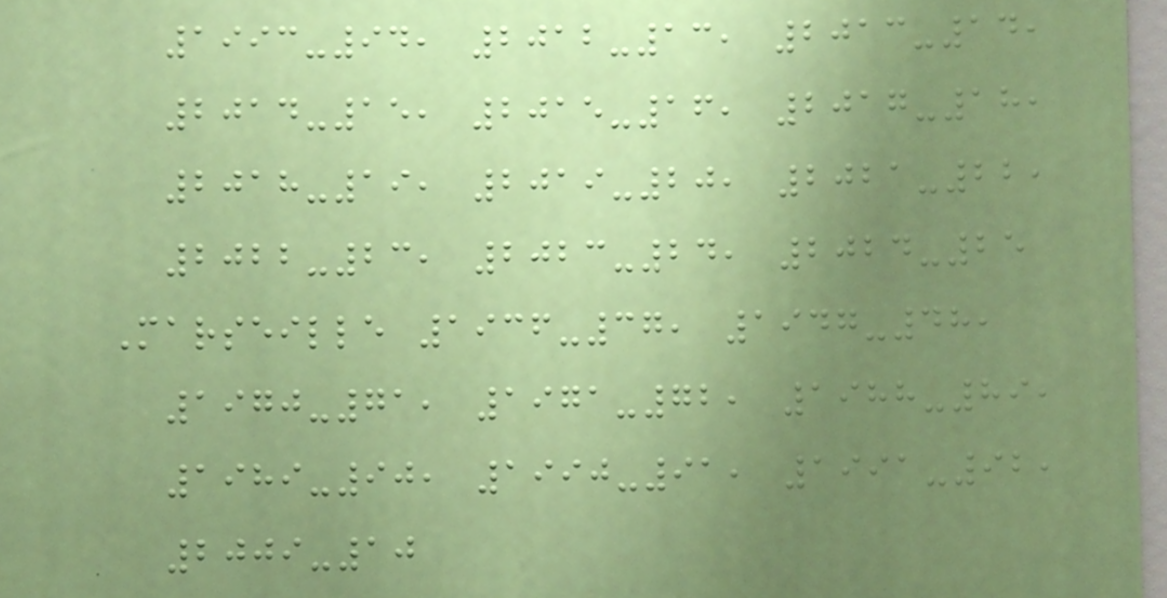1993-94, 2012-13, 2013-14,
2014-15, 2015-16, 2017-18,
2018-19, 2019-20, 2021-22,
2022-23, 2023-24, 2024-25
Marseille 1936-37, 1947-48,
1970-71, 1971-72, 1988-89,
1989-90, 1990-91, 1991-92,
2009-10
